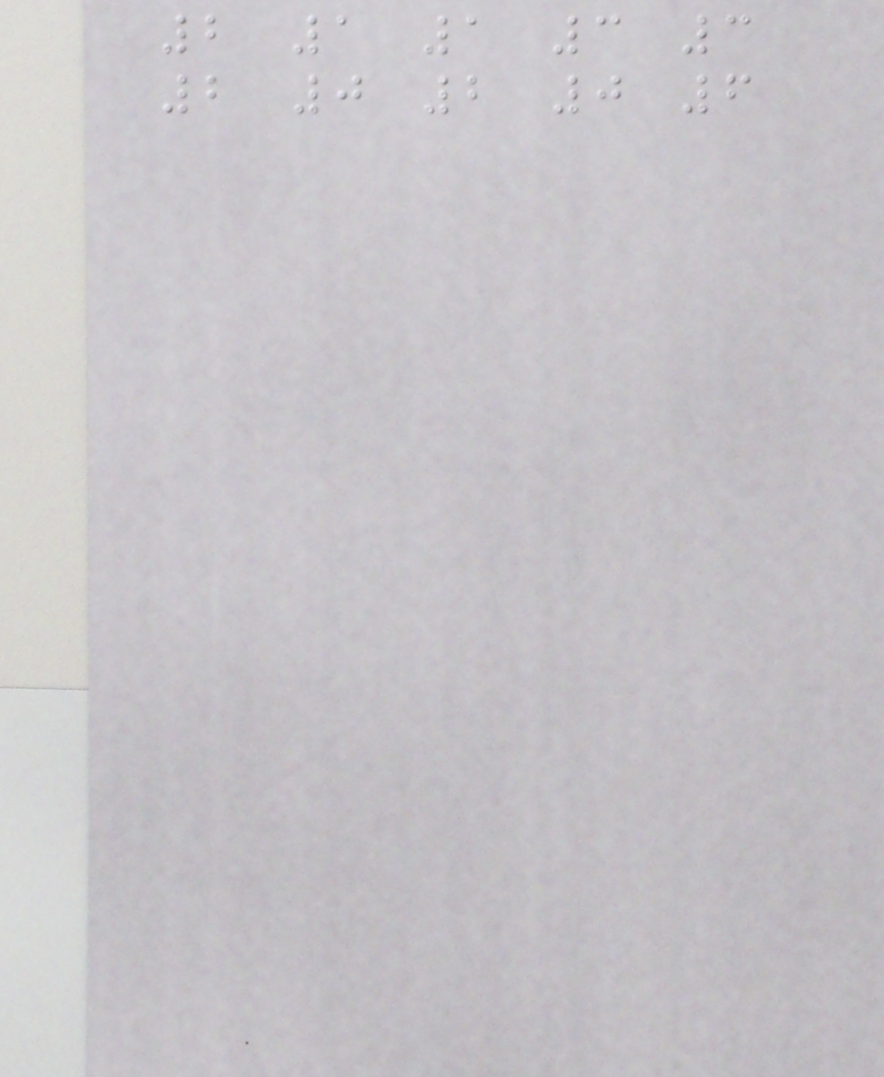2 1 1 3 3
2 0 2 0 6
